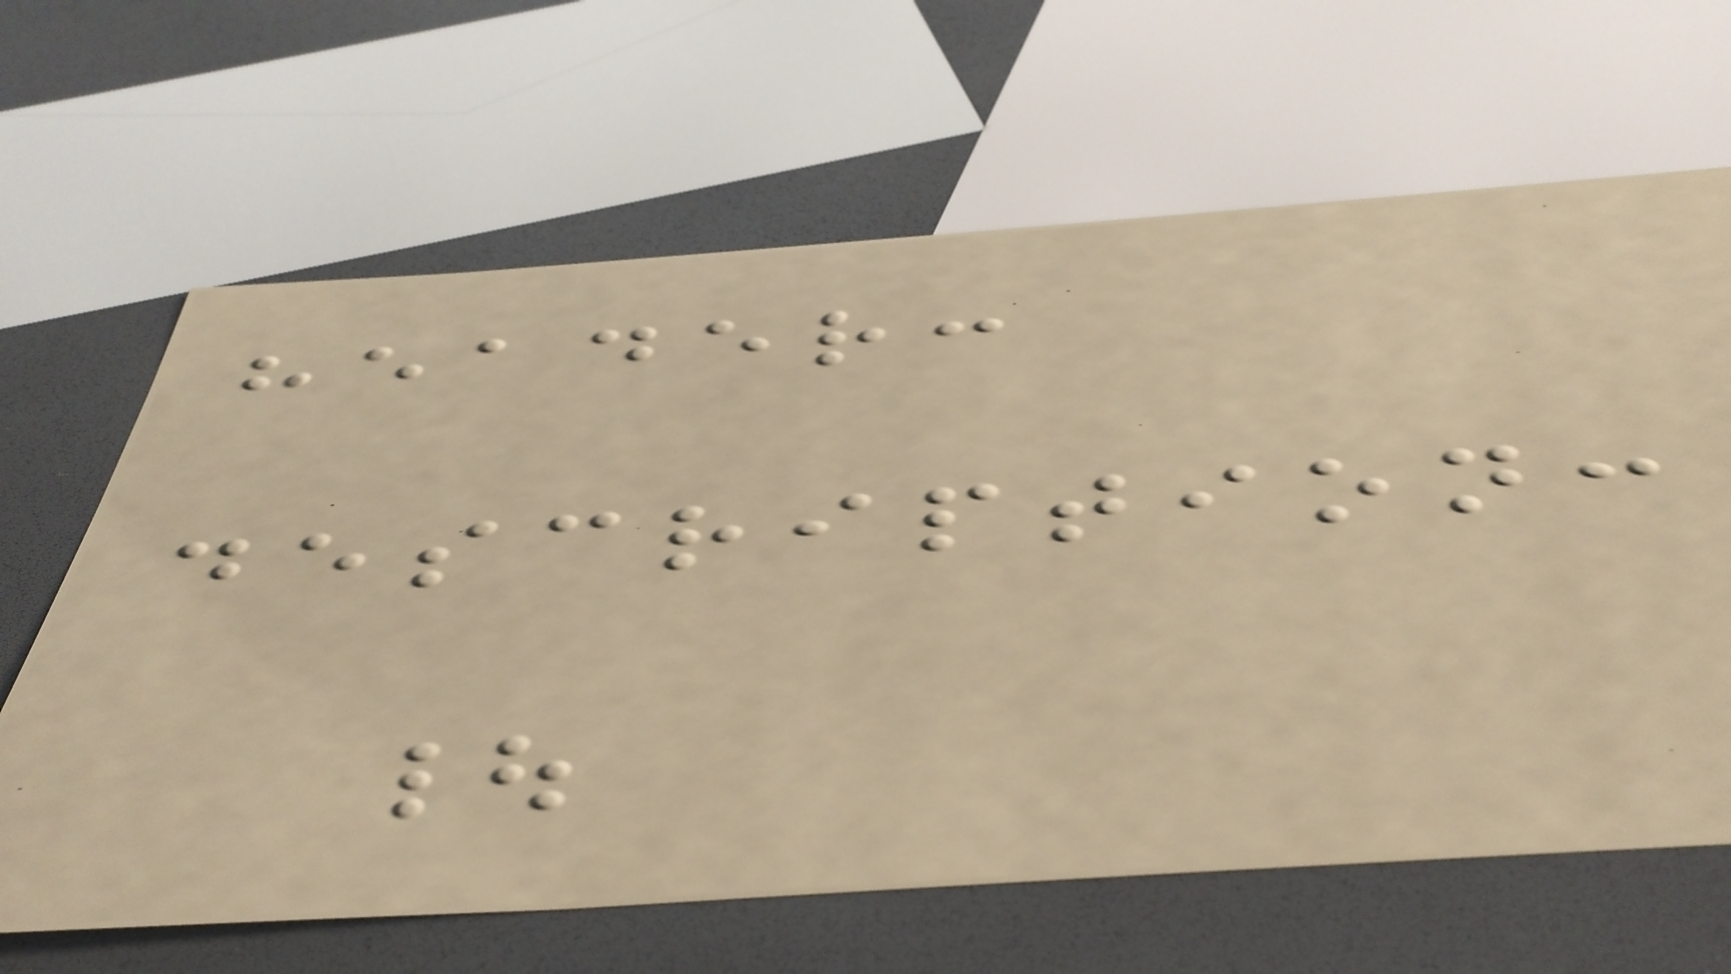header:
description:
|
